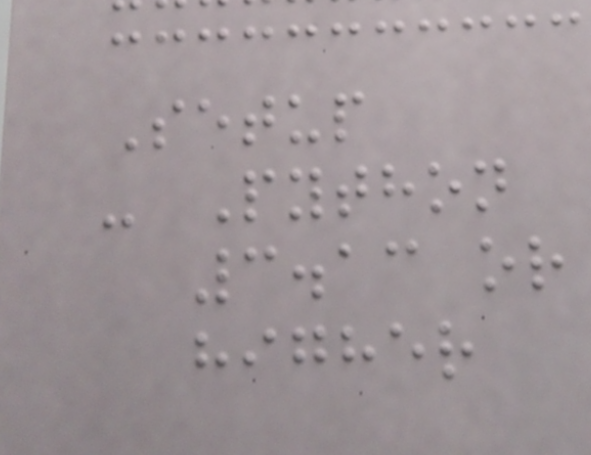Setup
- Python
3.13 or
higher
